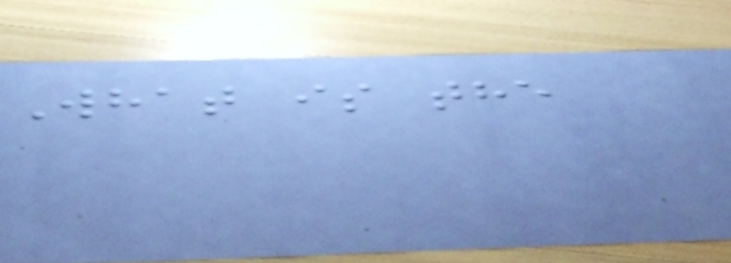What is the
